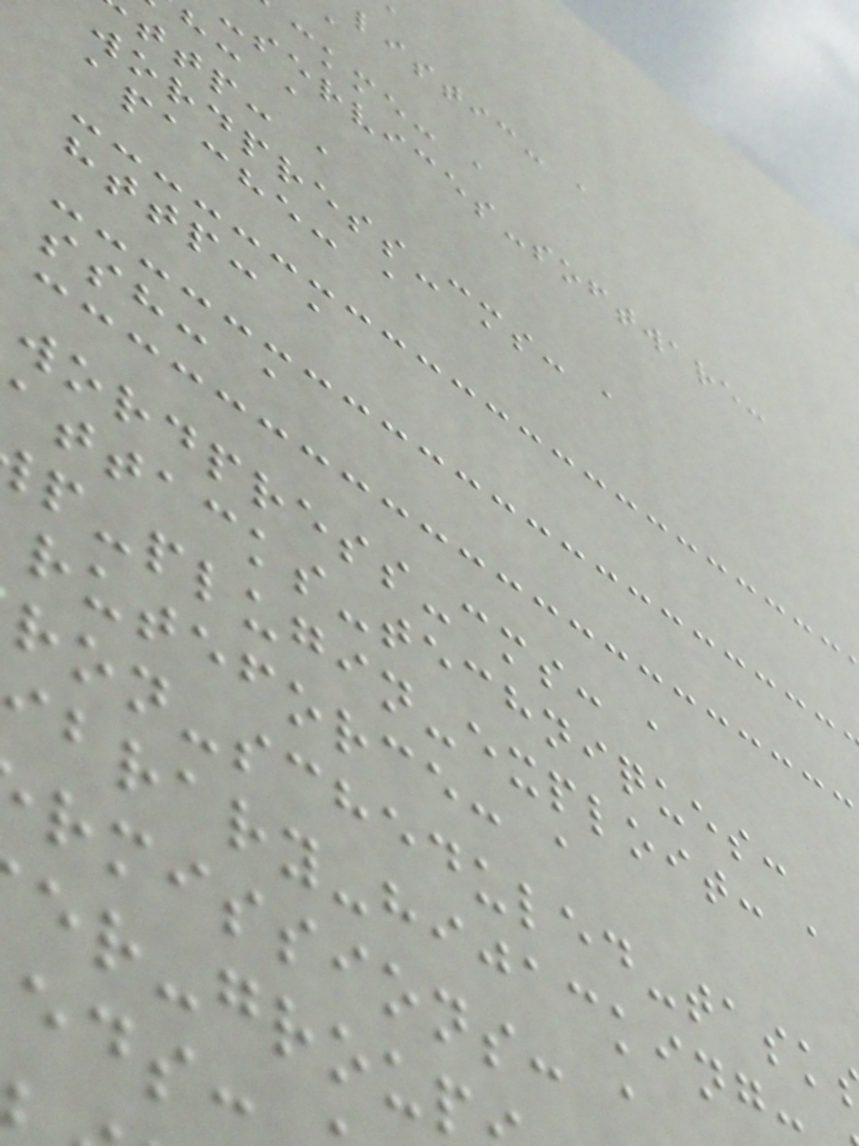listic: a
ckme: a
-services-software:
h: a
ttp: a
wordpress-cms: a
apache: a
http: a
ssh: a
wordpress-cms: a
attacks-techniques:
p-plugin-exploit: a
ruteforce: a
rmissions:
eds:
